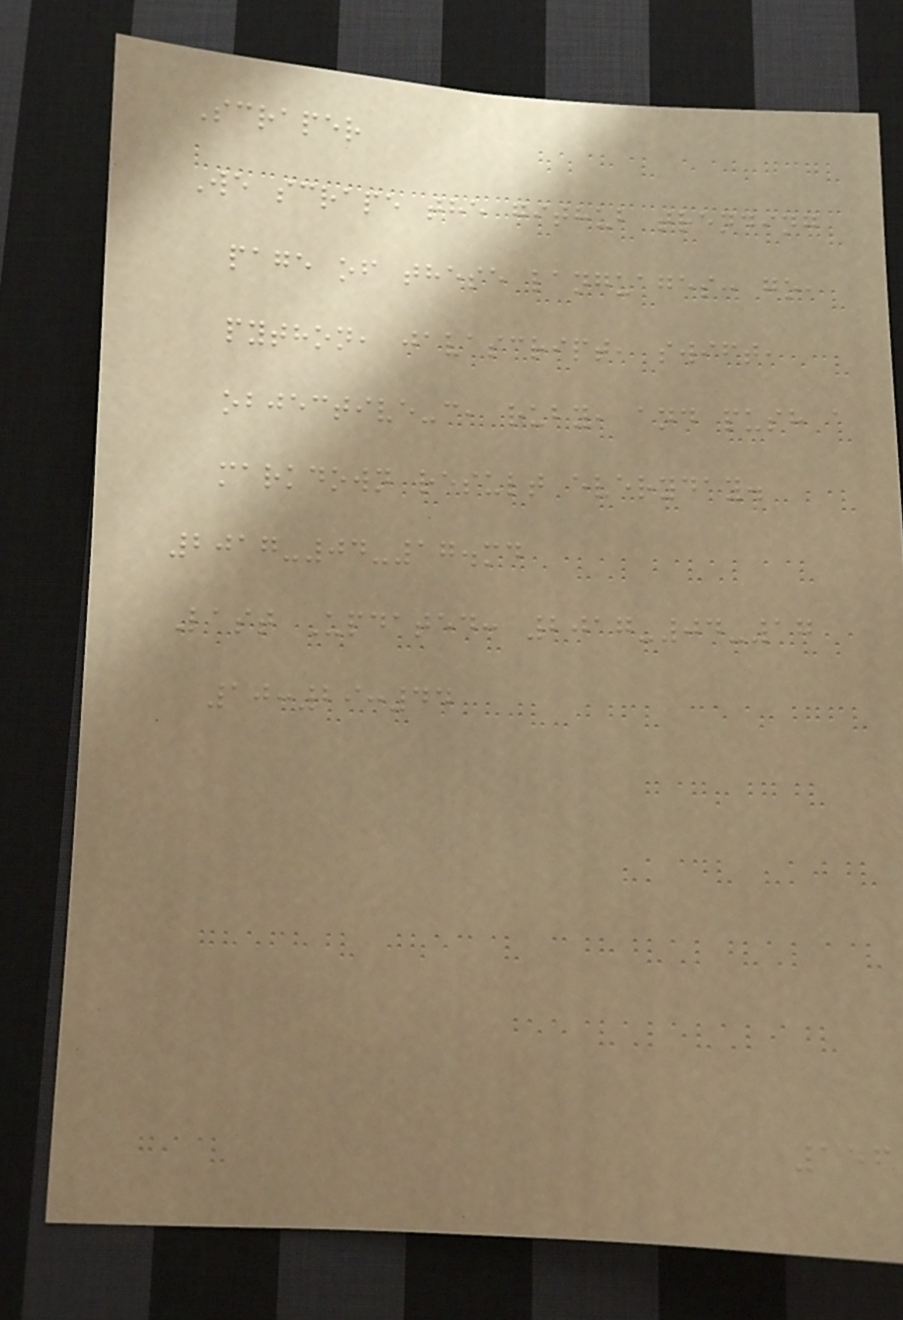Scraper
We scrape the github trending
page of these languages: go,
python, javascript, swift,
objective-c, ruby, and push a
markdown result everyday.
2017-04-17.md
Last Updated: 2017-04-17
10:29:44
156
